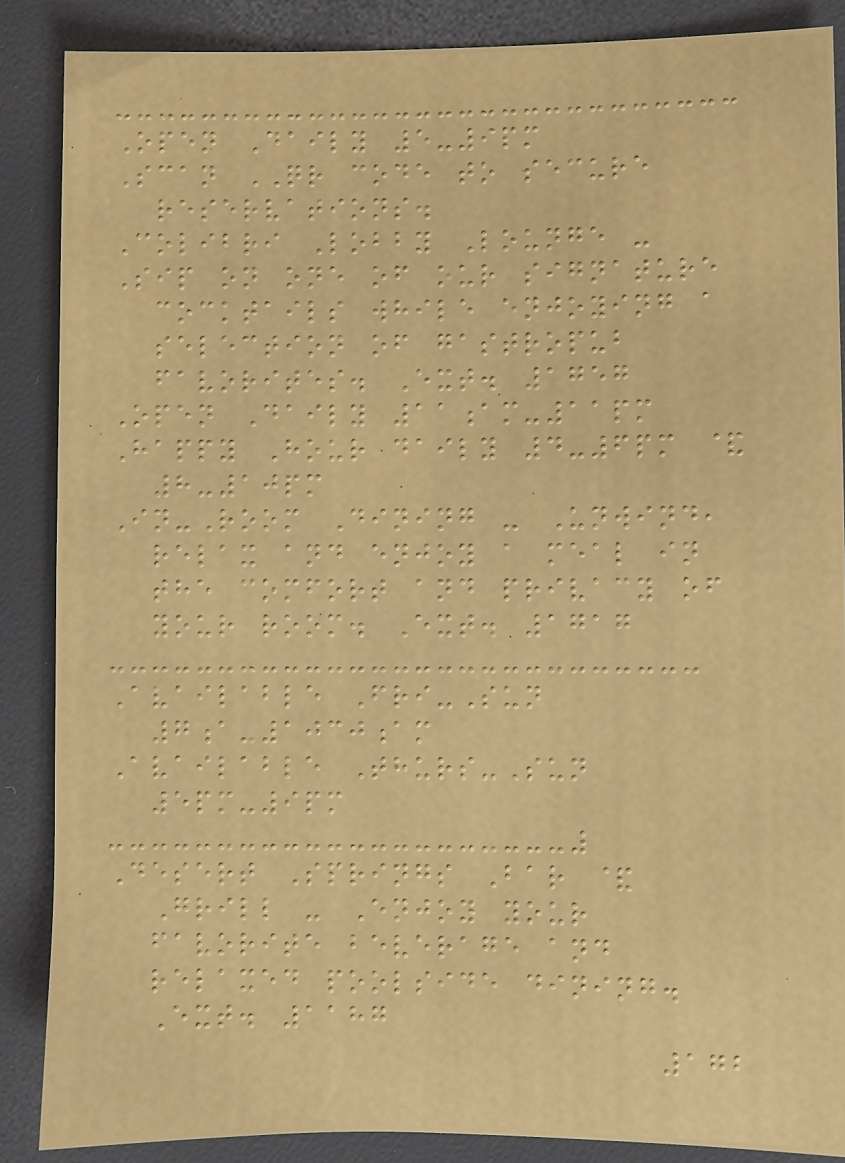Open Daily 5-9pm
Scan QR code to secure
reservations.
Colibri Lobby Lounge -
Sip on one of our signature
cocktails while enjoying a
selection of gastropub
favorites. Ext. 1757
Open Daily 11am-11pm
Happy Hour daily 4-6pm &
8-10pm
In-Room Dining - Unwind,
relax and enjoy a meal in
the comfort and privacy of
your room. Ext. 1717
Available Fri-Sun
7a-1030am
Available Thurs-Sun
5pm-9pm
Desert Springs Bar &
Grill - Enjoy your
favorite beverage and
relaxed poolside dining.
Ext. 1187
172
